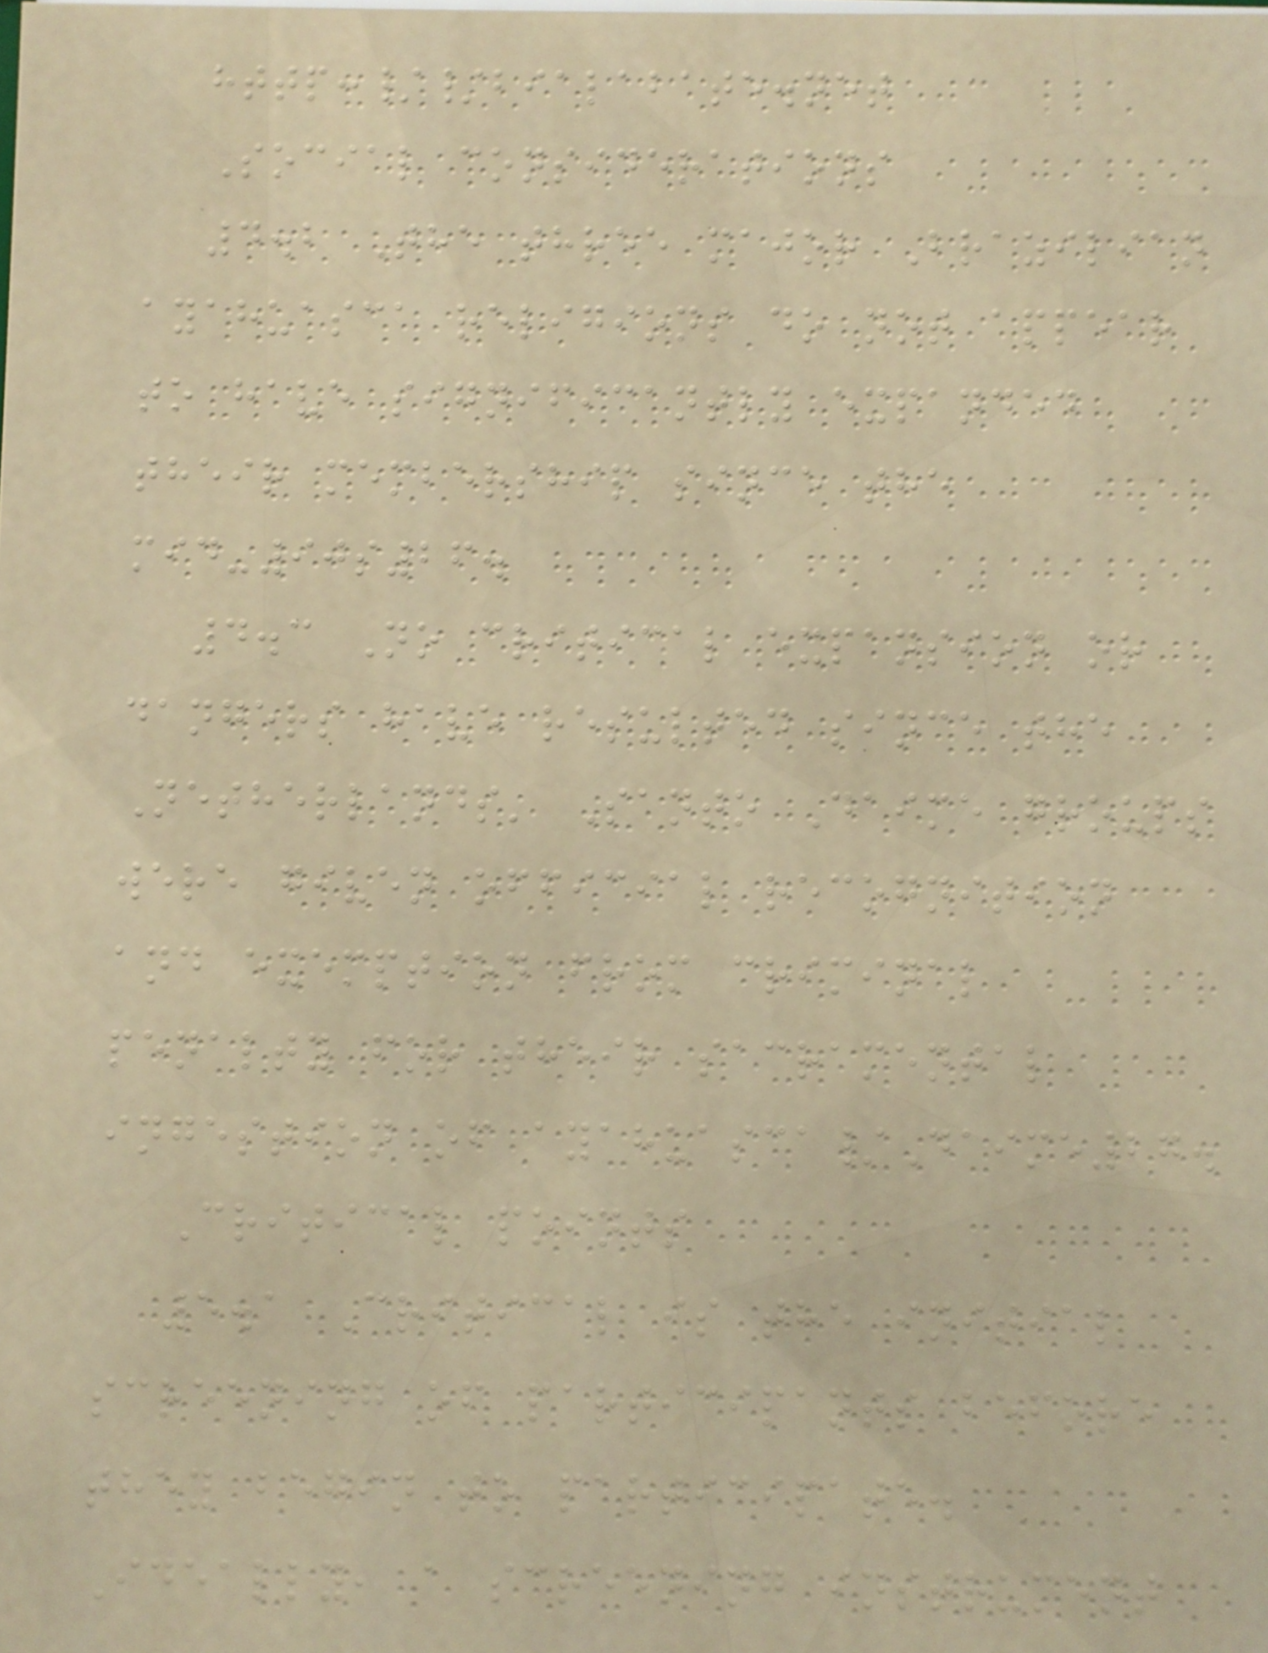http://bialabate.net
Social considerations
4.2 The three major Brazilian
ayahuasca religions do not appear
to have significantly expanded
their membership since the
mid-90s26.
4.3 No critical expansion or
dangers have resulted since the
Netherlands' Santo Daime groups
were given official recognition
and exemption from criminal
penalty for their sacramental
ingestion of ayahuasca/Daime27.
Critical points
5.1 Critical is the initial
screening of participants before
they begin to participate.
Ideally, a screening instrument
